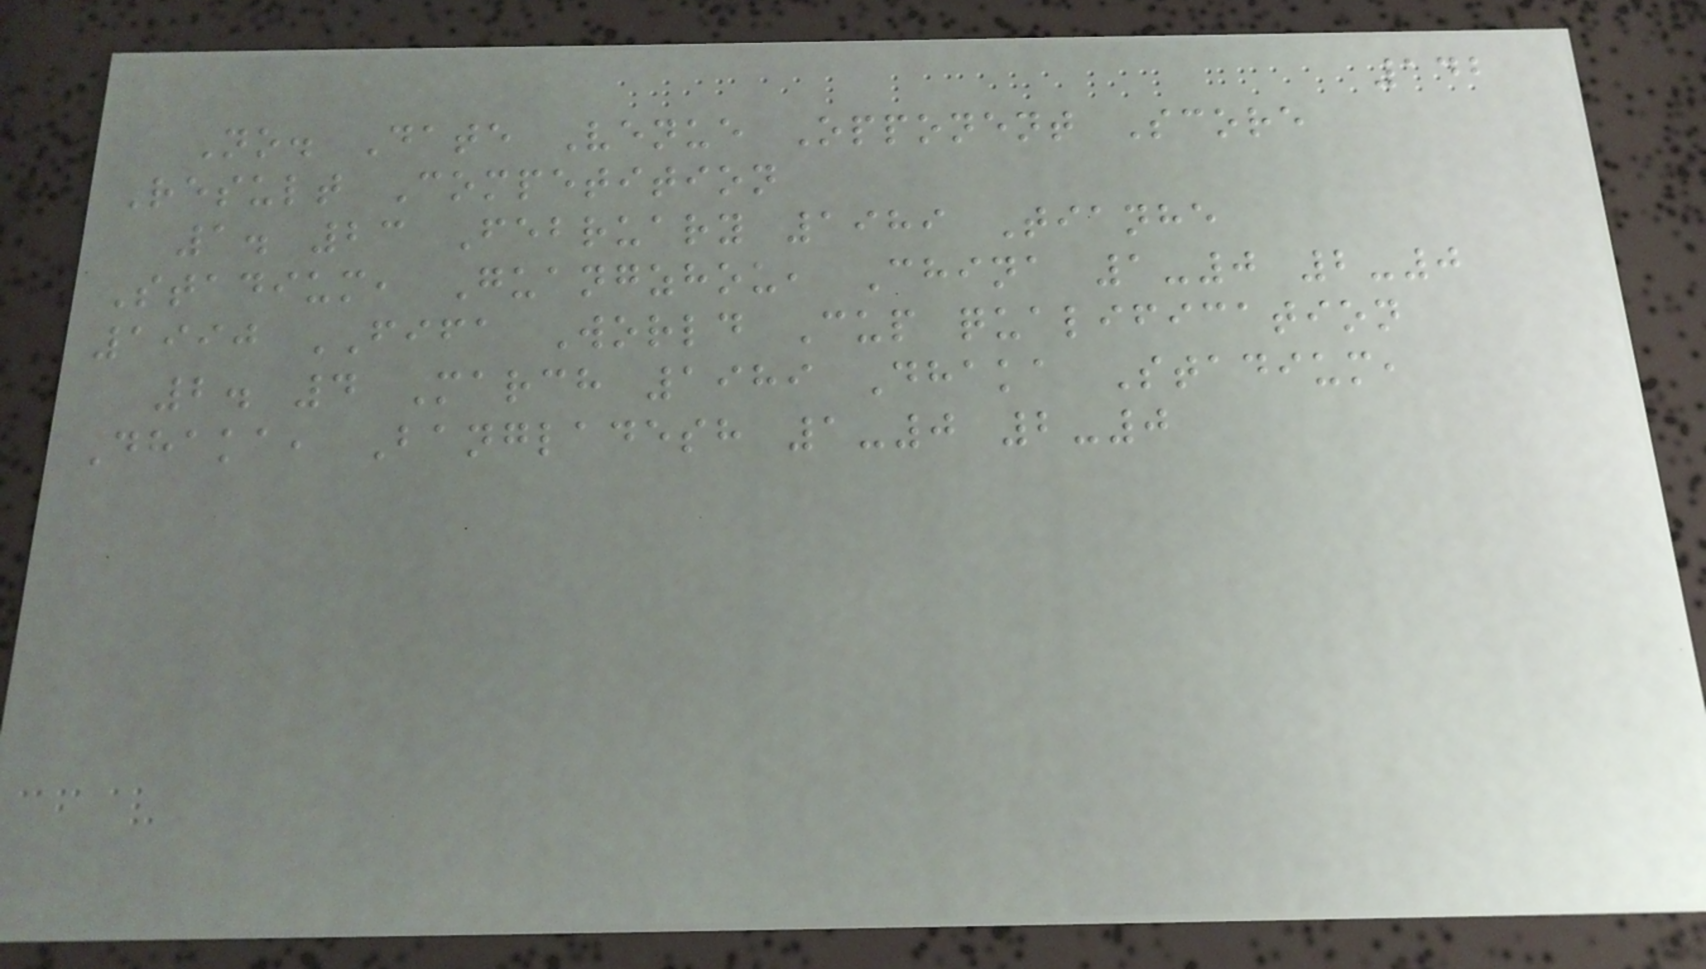142
No. Date Venue Opponent Score
Result Competition
1. 23 February 1989 Tianhe
Stadium, Guangzhou, China 1-0 2-0
1990 FIFA World Cup qualification
2. 4 March 1989 Dhaka Stadium,
Dhaka, Bangladesh 1-0 2-0
